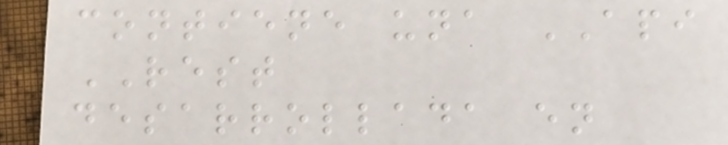contiene una API
REST
desarrollada en
